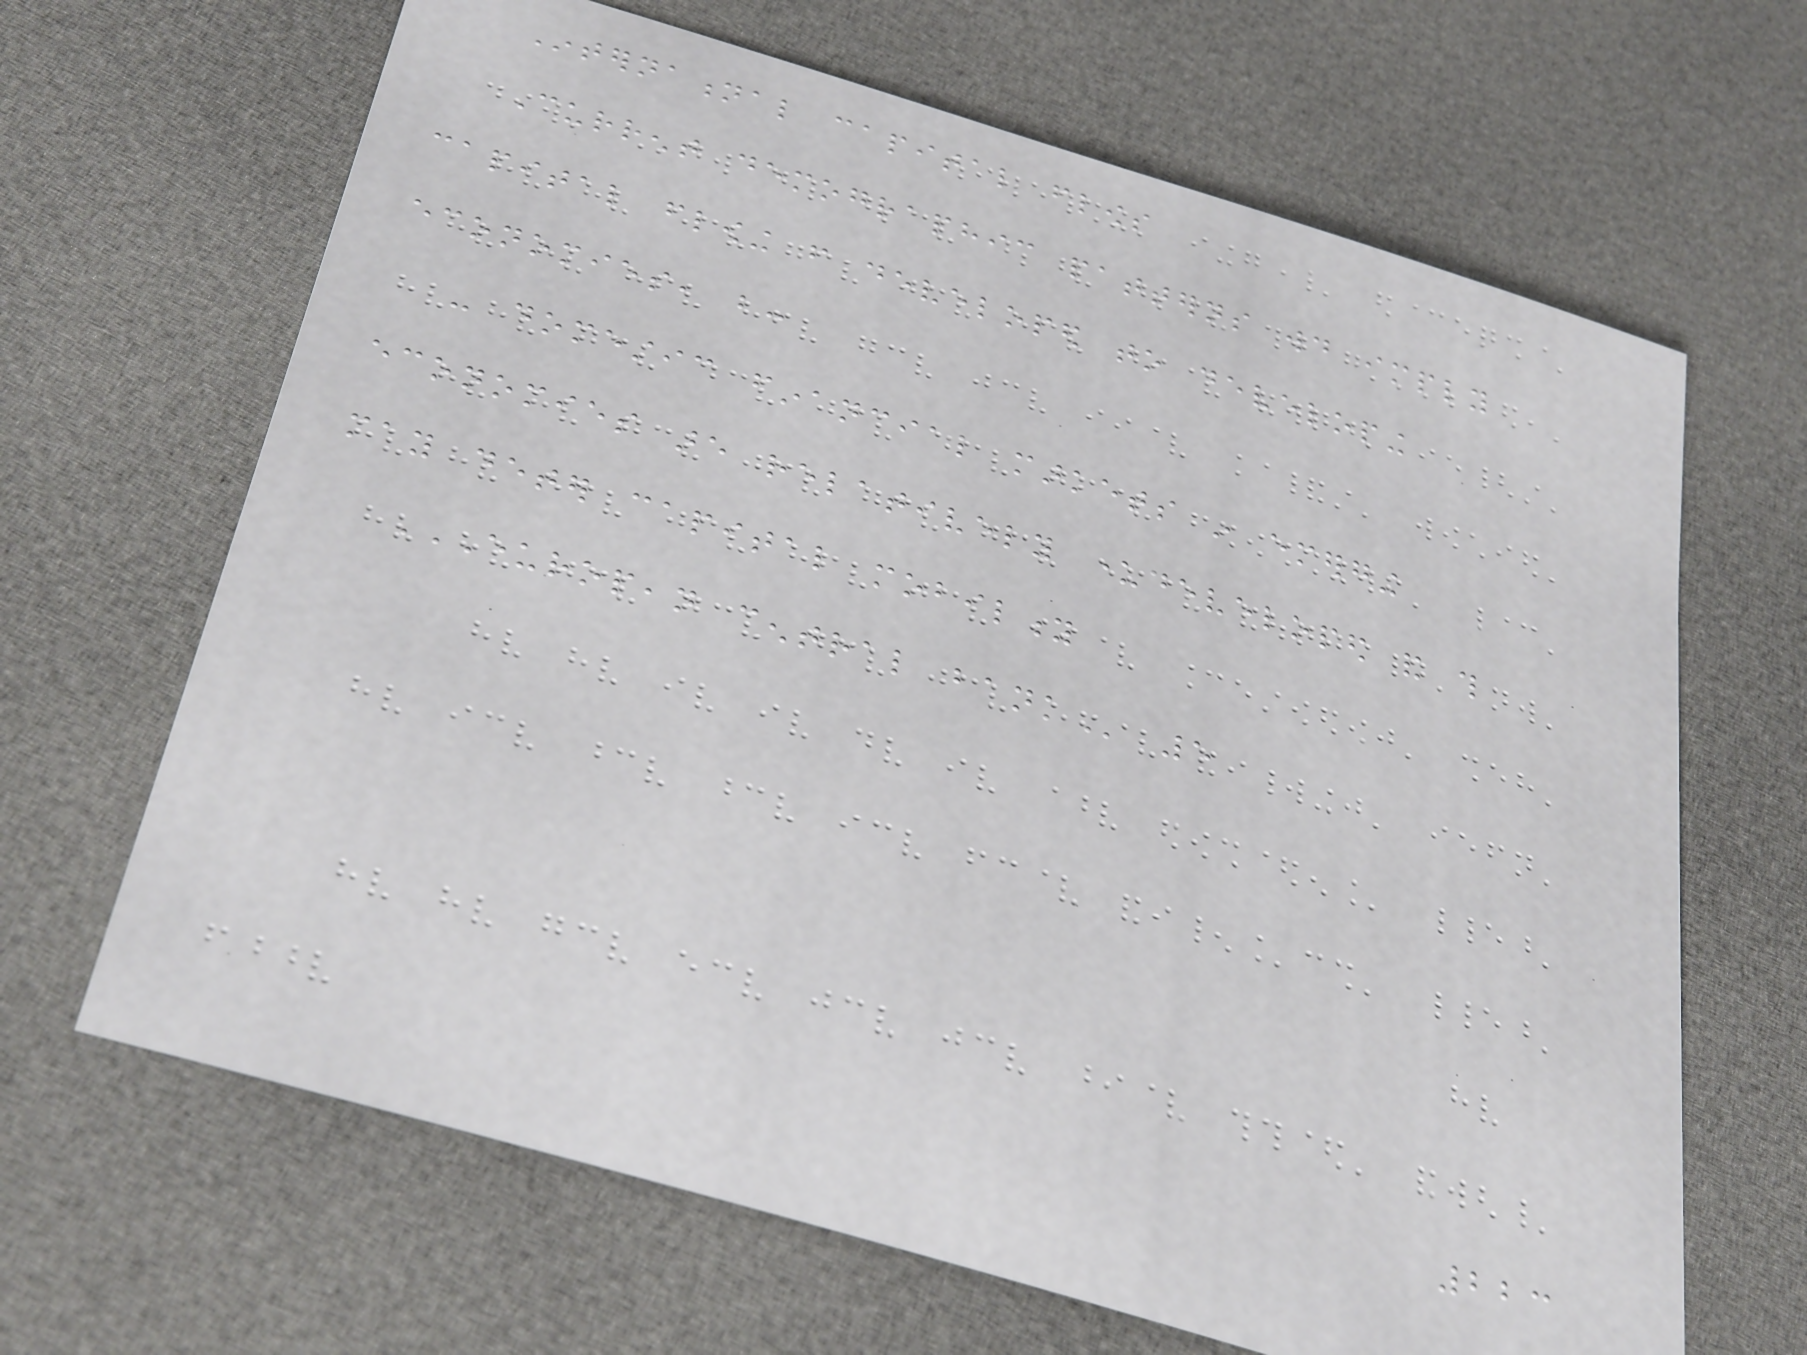International capital flows
Current demographic patterns would imply
capital flowing from developed to developing
economies, but:
- domestic financial markets in emerging
economies are relatively underdeveloped and this
may deter capital mobility
EUROPEAN CENTRAL BANK 5
223
